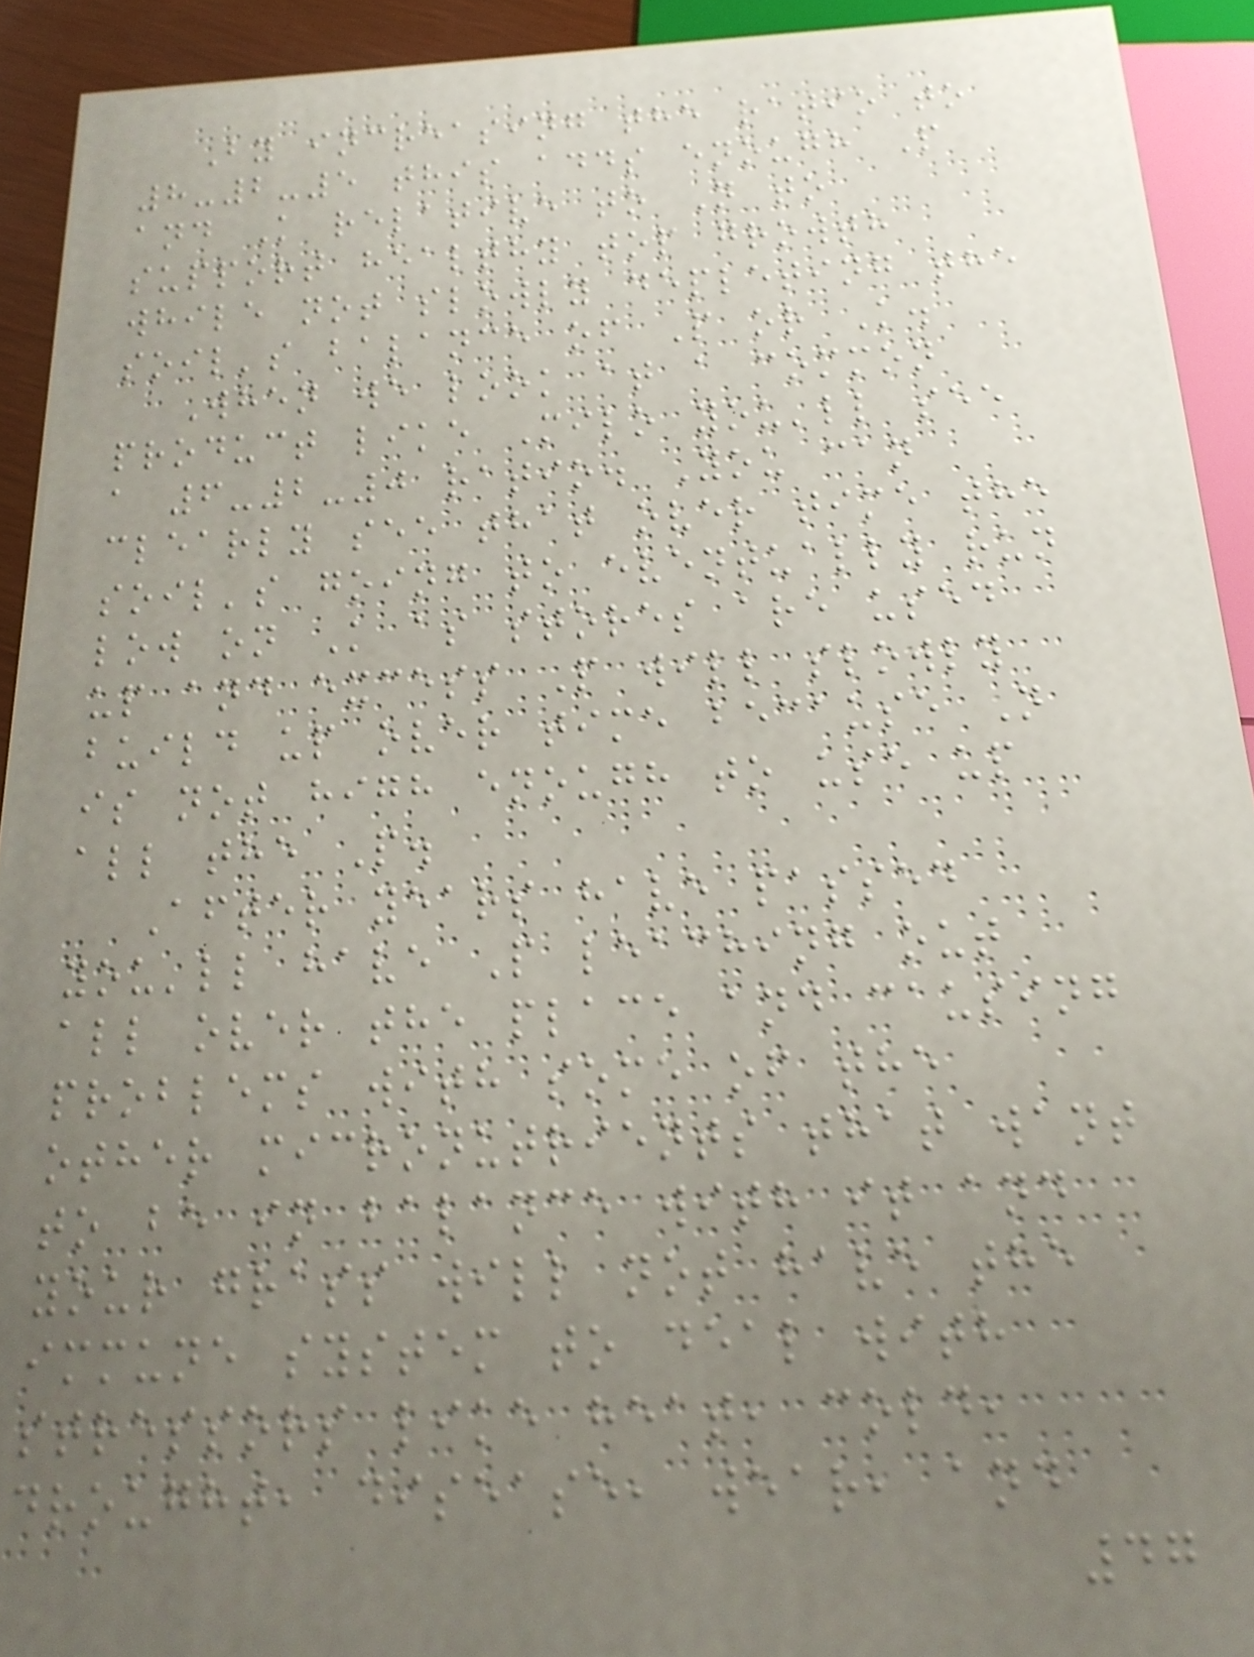By increasing the ratio to
8-2-5 this adds enough P
and K relative to N to
support healthy top growth
while not slowly depleting the
soil's balance of P or K.
When we look at a common
product like Milo you'll see
a 6-2-0 ratio. You can
clearly see that over time the
soil's going to eventually run
low on K as stores are used
up and excess P will slowly
build up over time because N
is not high enough to use up
all the P.
After years have passed
you'll have P leaching out
all over the place and causing
problems with some of the
other micronutrients that want
to be in balance with it and
your grass will not have the
immune system to deal with
stressors like heat, cold,
drought, disease, wear, and
47
